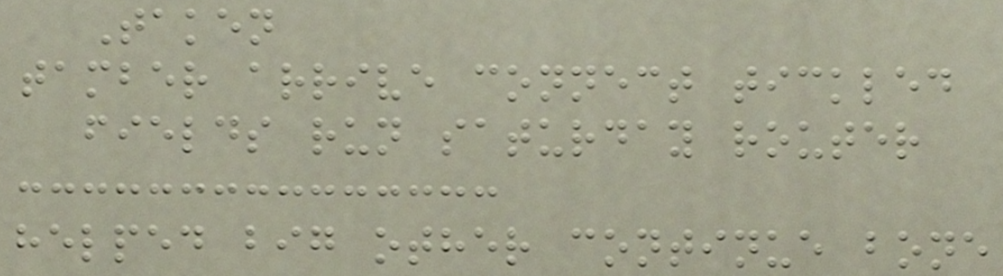Taken
tamber arrive connect tickled
fields run saturday router
helped big other continue bone
